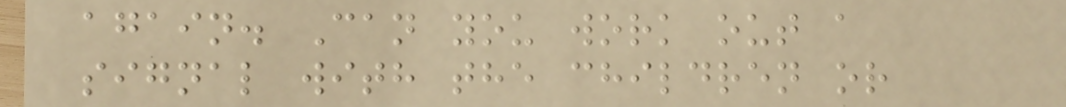again. Can you work out a
signal with the children or
